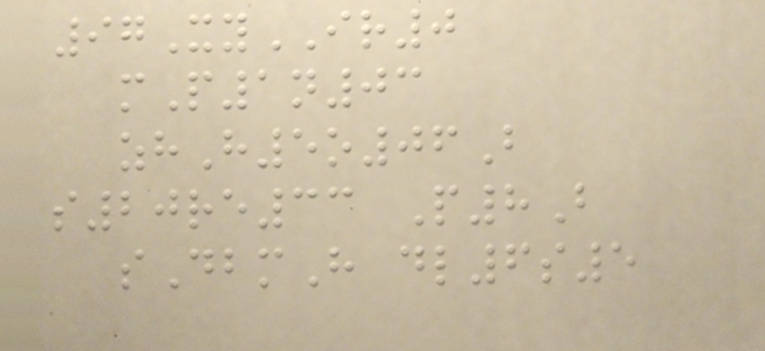97XyIR0
mP1n03
zhH5o06B
s20re33 P8B
sDbmH dl6s5
